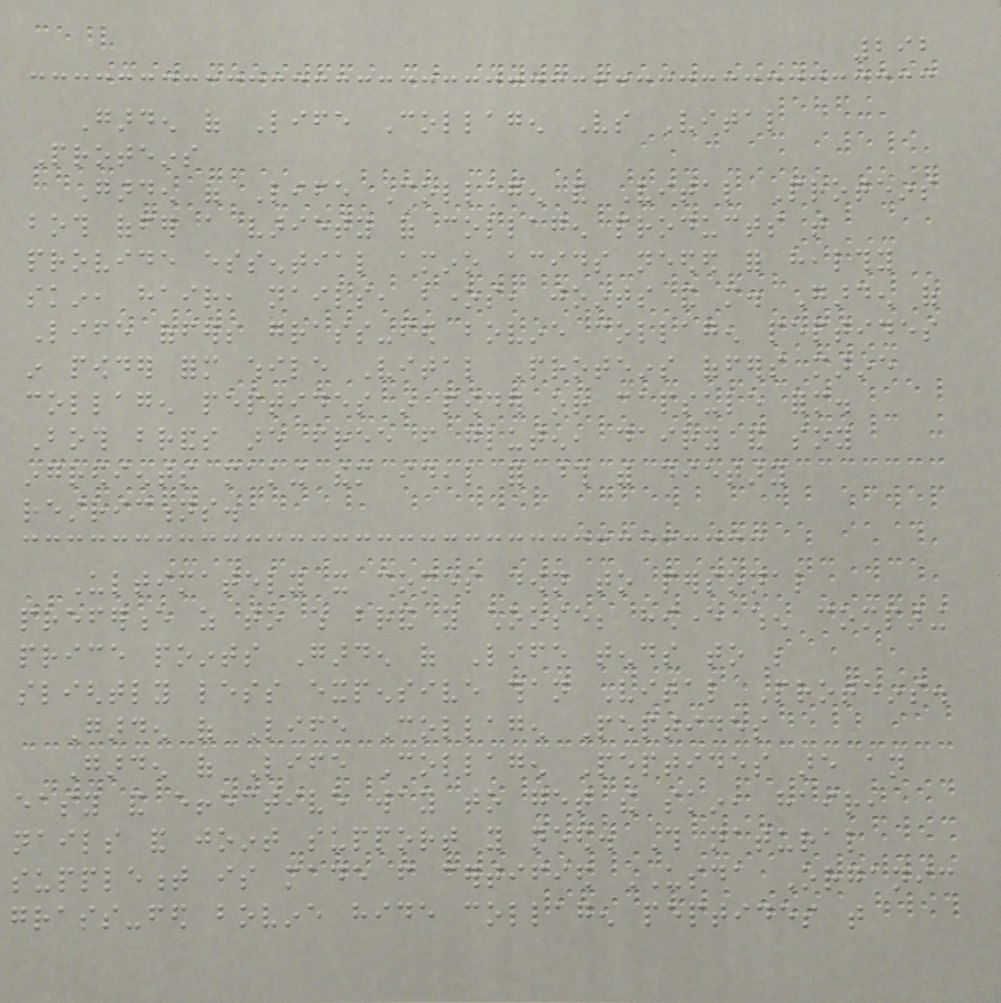292
Garden of Life Collagen Vs Vital
Proteins
Garden of Life Collagen and Vital Proteins
both offer a variety of collagen products that
provide essential amino acids needed for healthy
skin, hair, nails, bones, joints and more. Garden of
Life offers grass-fed bovine collagen peptides
in powder form while Vital Proteins offers marine
collagen peptides in powder or capsule form.
Both brands are free from gluten, dairy and soy
ingredients making them ideal for those with dietary
restrictions.
Ultimately it comes down to personal
preference as to which brand you choose; however when comparing
price points Garden of Life tends to be
slightly less expensive than Vital Proteins.
Garden of Life Collagen Peptides
Garden of Life Collagen Peptides are an
easy and effective way to get the skin, hair,
nails and joint support you need. This natural
supplement is made from certified USDA Organic
grass-fed bovine hide collagen peptides that
